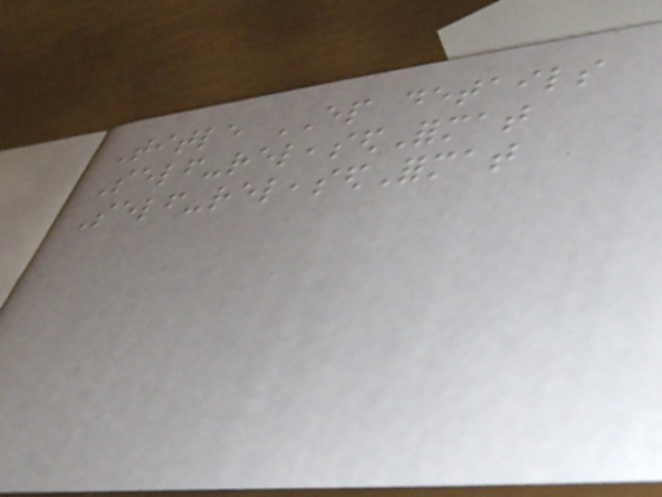Title EP details
Self-releasedFormat
Self-releasedFormat
